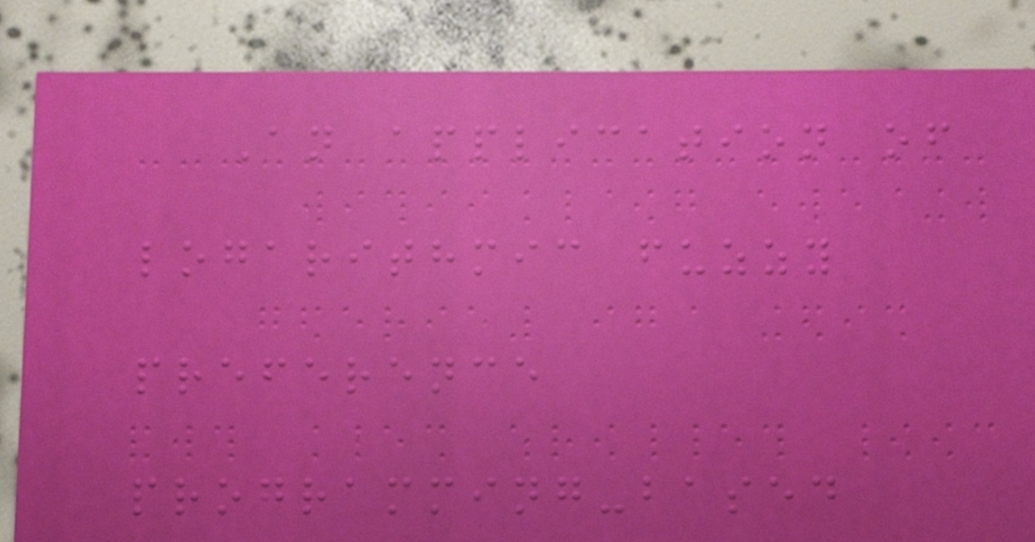An application of
logarithmic fuzzy
preference
programming-based
